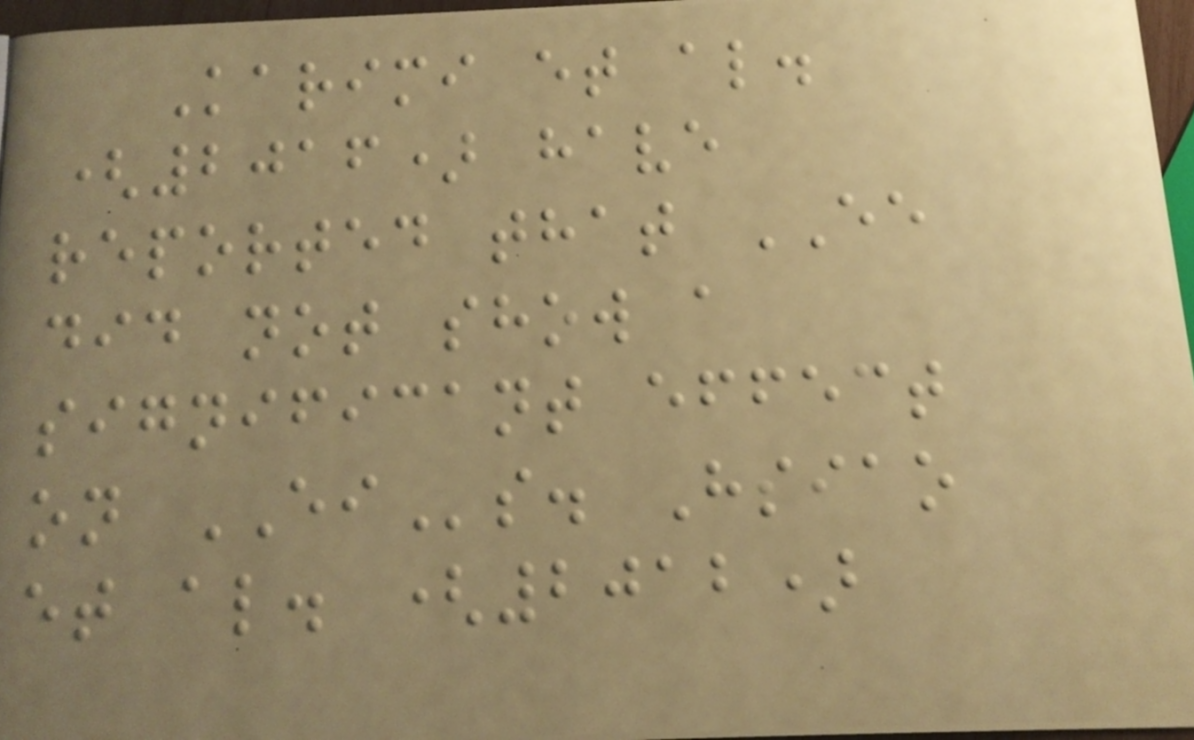Karimi et al.
(2016) have
reported that EE
did not show a
significant effect
on EIs. Hsiao
et al. (2012)
